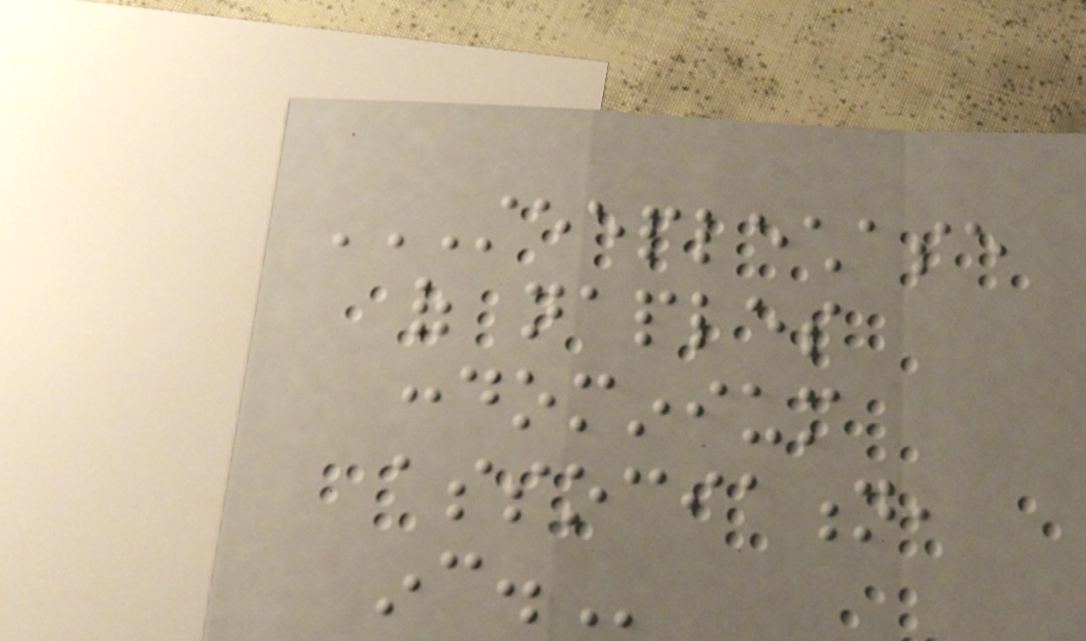STEEPLECHASE
OF NAPLES
CONDOMINIUM
ASSOCIATION,
INC.
